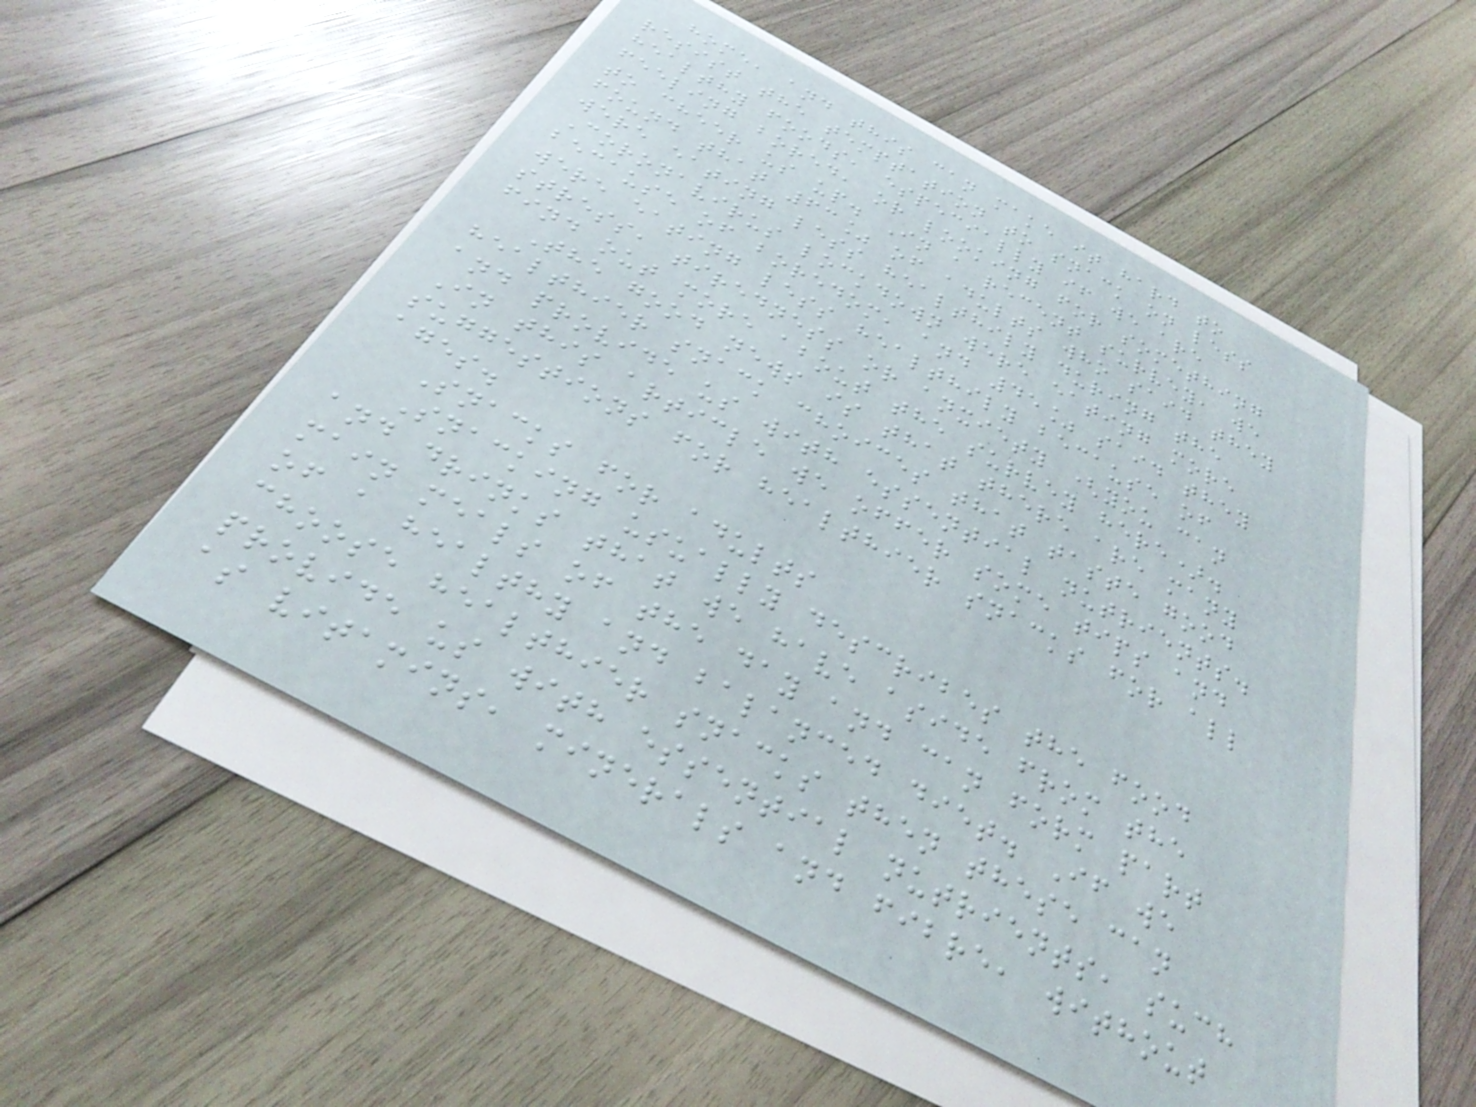home, and this can make it hard to
resist the temptation to snack on less
healthy foods, especially if we are
feeling bored, or looking for something
to cheer us up. In a recent survey, we
found that 63% of adults who said they
were eating less healthily during the
Coronavirus lockdown were eating more
because of boredom, and 45% said they
were eating less healthily because of
stress, tiredness or anxiety (you can
find out more about the survey here).
The good news is that there are many
healthier snack choices that taste good
and provide us with essential nutrients.
In this article we offer some tips and
suggestions for healthier snacks for all
ages.
Snacks for adults
Snacking usually describes the food
and drinks that we have aside from the
main meals of the day and can form part
of a healthy and balanced diet. If we
choose healthier snacks then these can
provide us with essential nutrients, such
as vitamins, minerals and fibre, without
